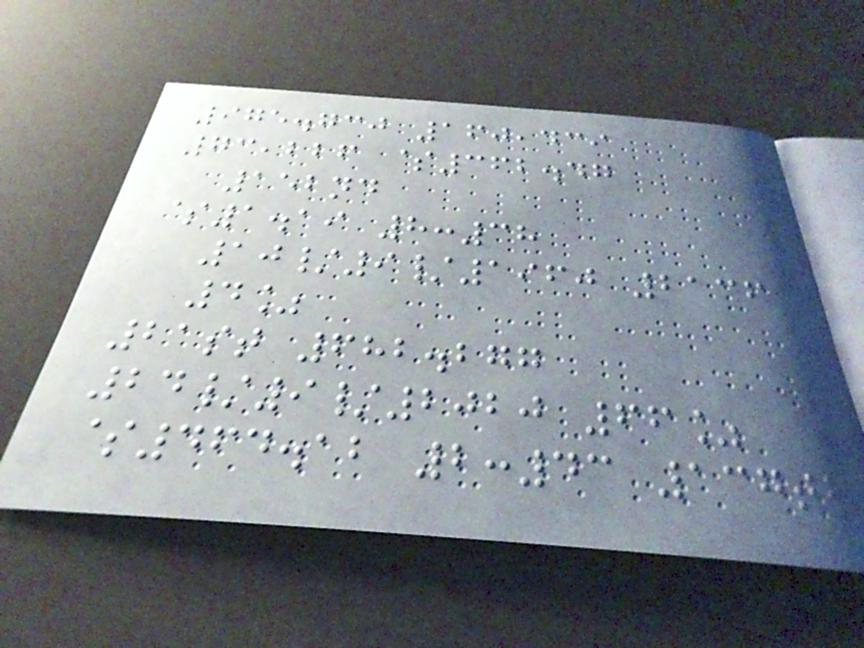975.730 160,439
73,226 $362.47
152nd
$1.19 8:38
10/9/1960 2136
4%
21st 682.277
24/9/2020 66%
$464.12 2:43 137th
